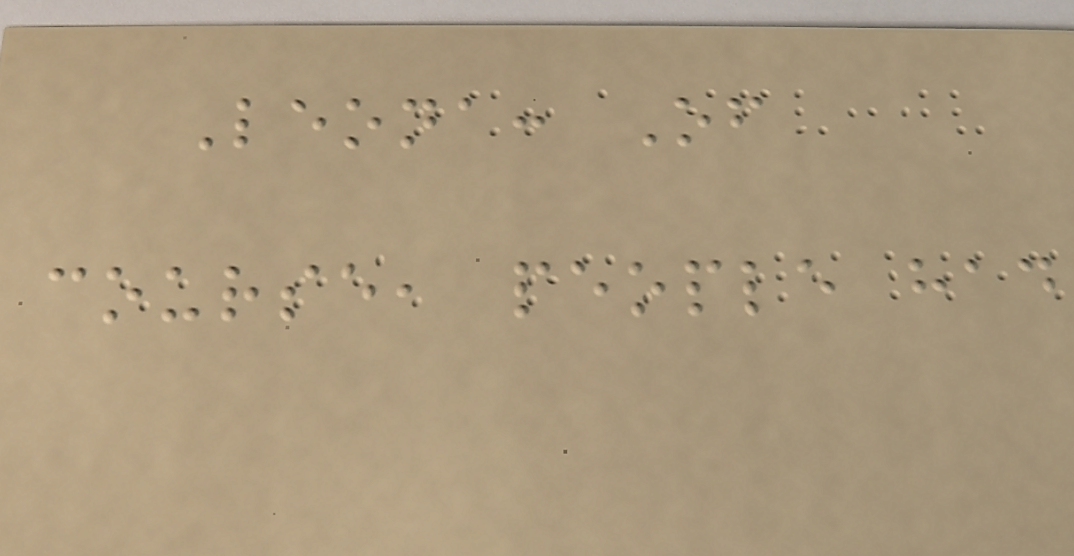Leona: Of
course, people had
